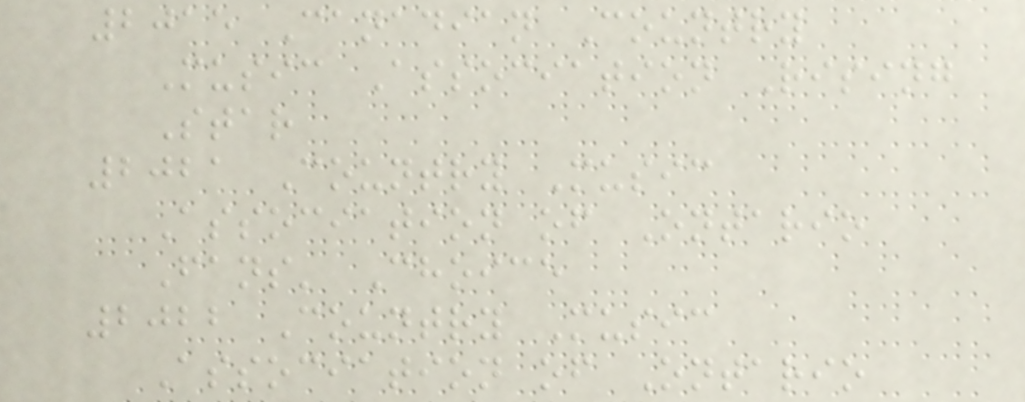2015 Canadian Country
Music Association Rising
Star
2021 Country Music
Association of Ontario
Fans' Choice
2022 Country Music
Association of Ontario
